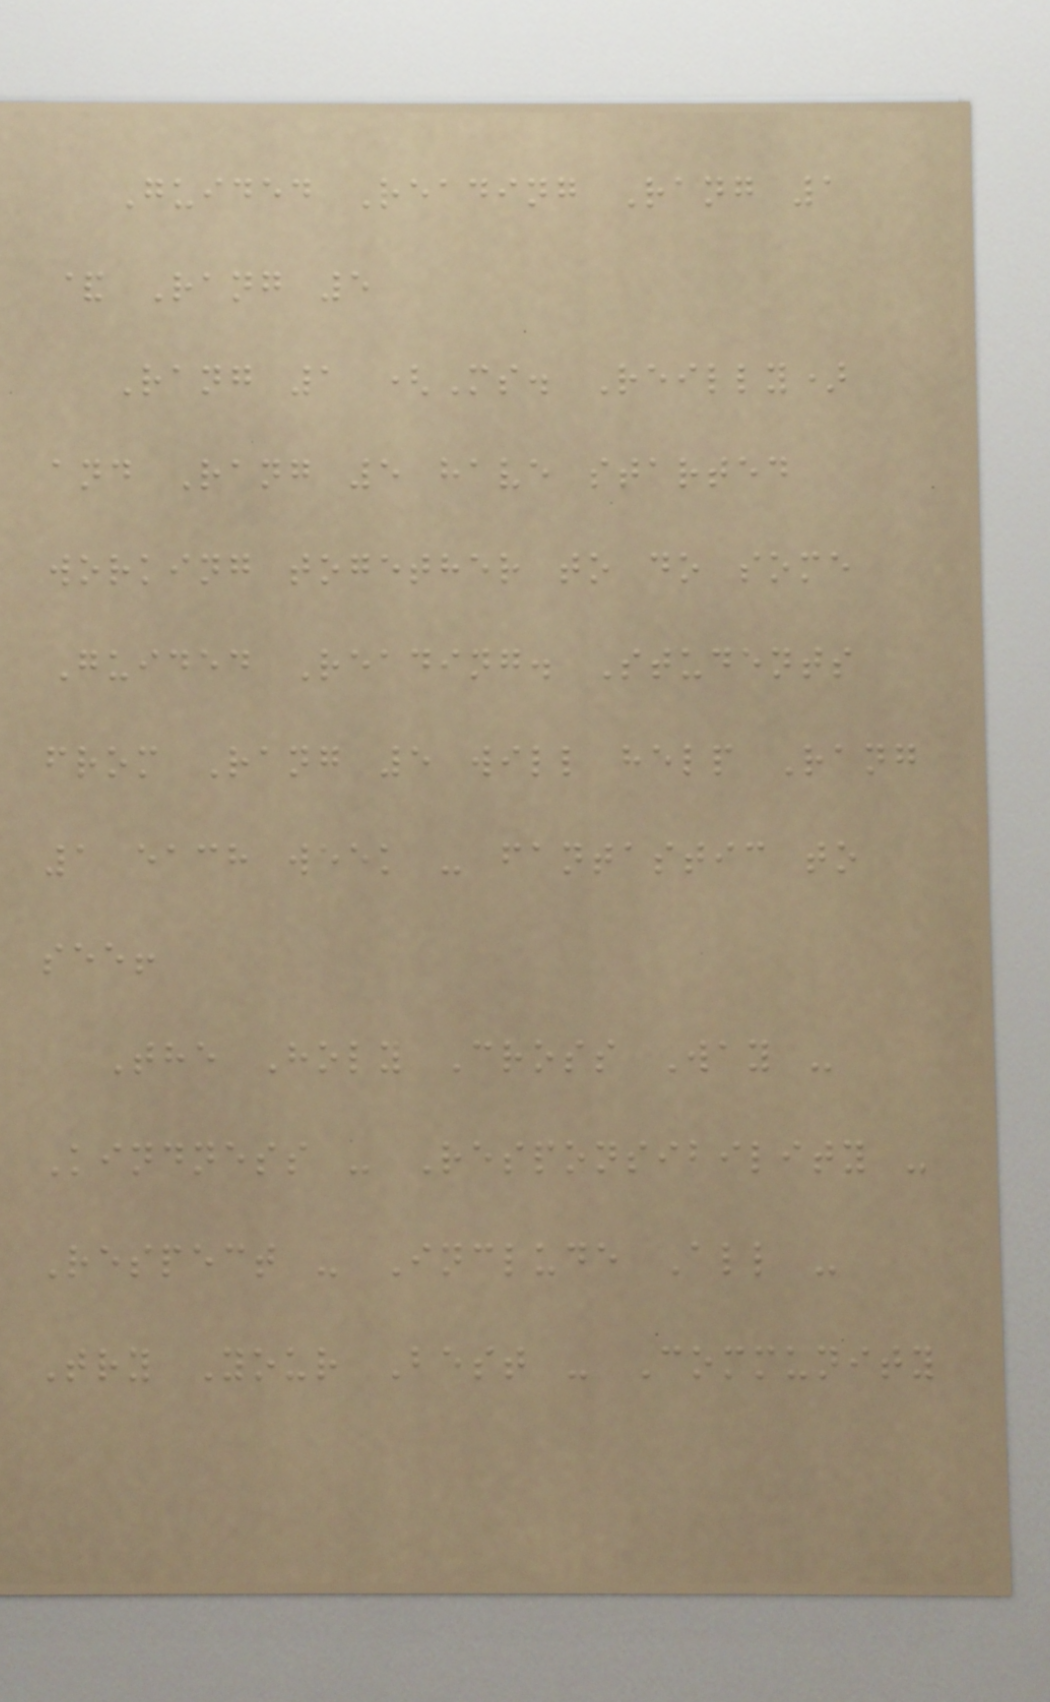Guided Reading Rang 1
& Rang 5
Rang 1 (Ms. Reilly)
and Rang 5 have started
working together to do some
Guided Reading. Students
from Rang 5 will help Rang
1 each week - fantastic to
see!
The Holy Cross Way -
Kindness - Responsibility -
Respect - Include All -
Try Your Best - Community
